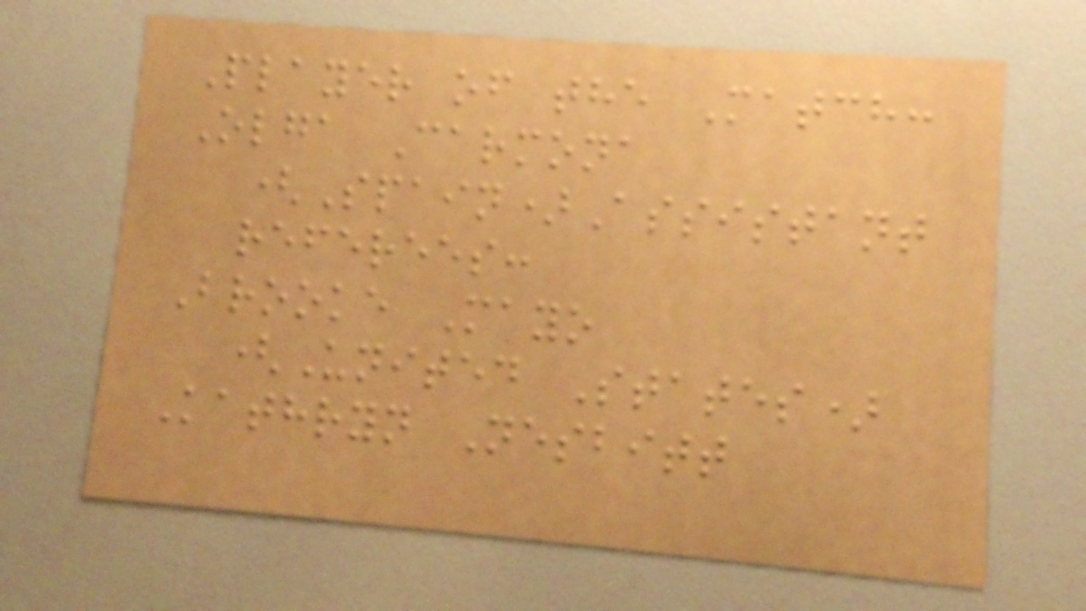Player of the Match:
Olga Carmona
(Spain)Assistant
referees:
Brooke Mayo
(United States)
Kathryn Nesbitt
